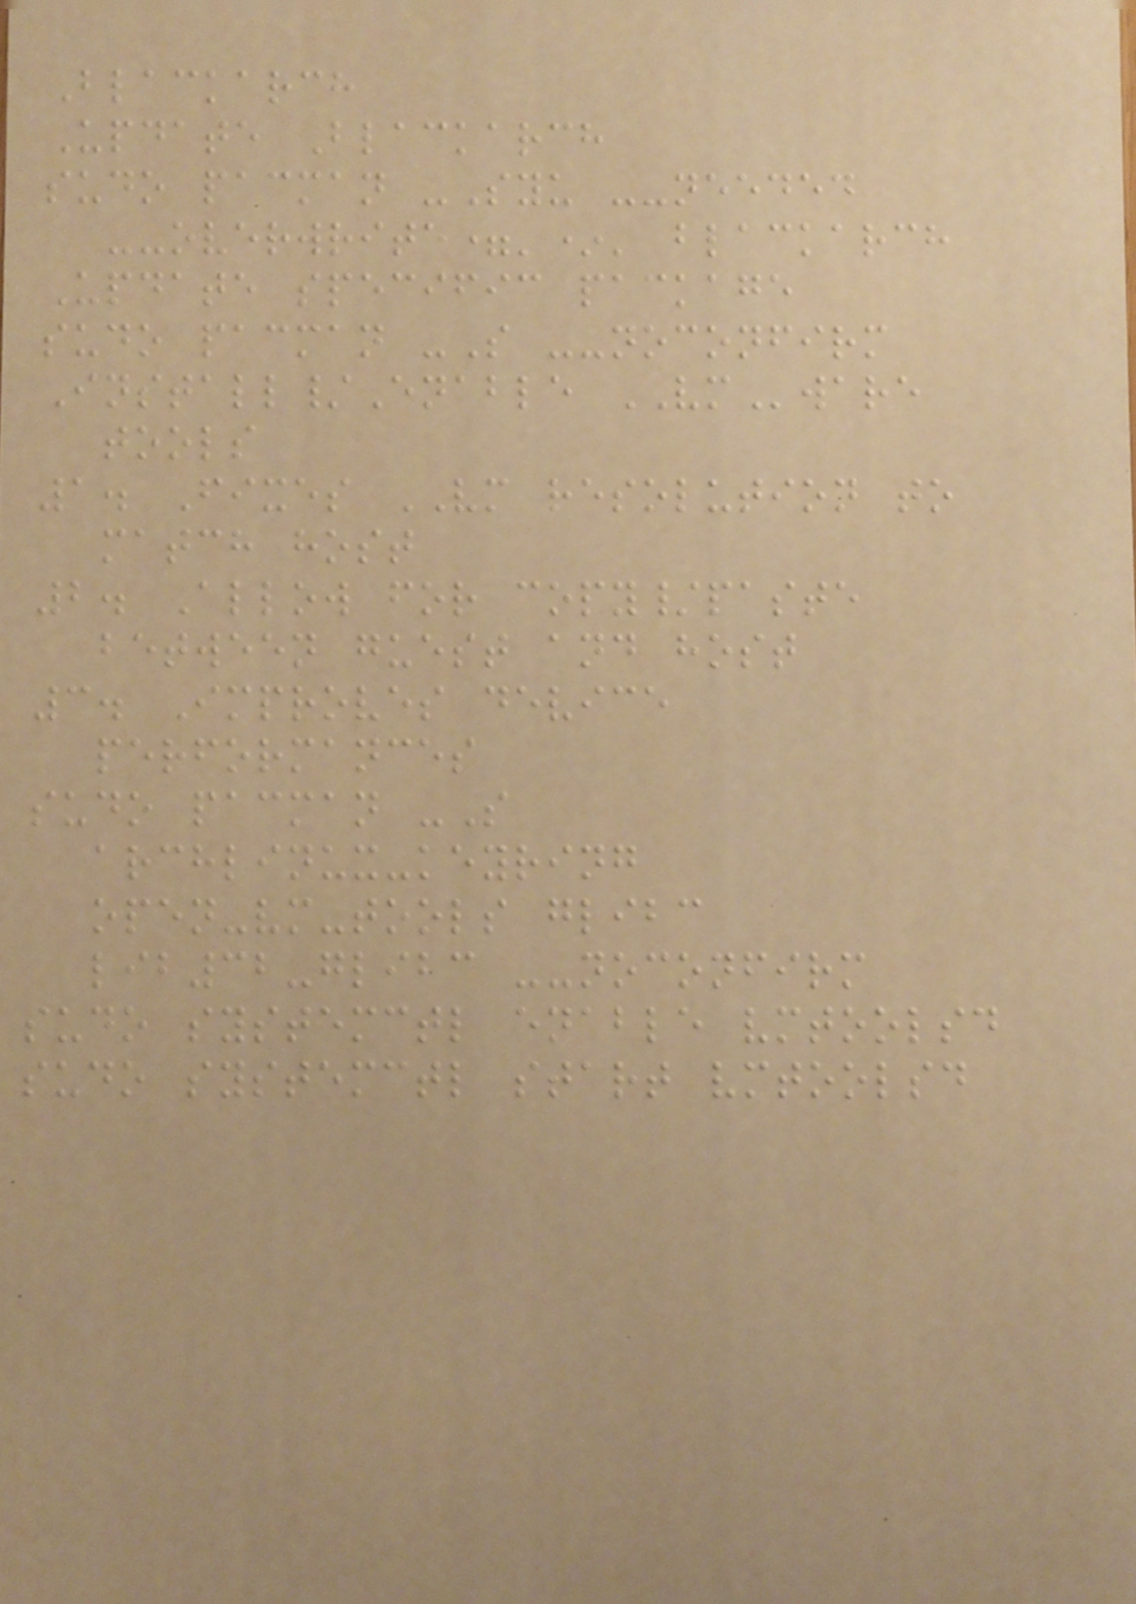Blackarch
Update Blackarch
sudo pacman -Syu --needed
--overwrite='*' blackarch
Update specific package
sudo pacman -S --noconfirm
Install/Enable VMware
tools
1. Fixes VM resolution to
match host
2. Allow for copy/paste
between guest and host
3. Improves device
performances
sudo pacman -S
archlinux-keyring
open-vm-tools glibc
lib32-glibc --noconfirm
sudo systemctl enable vmtoolsd
sudo systemctl start vmtoolsd
